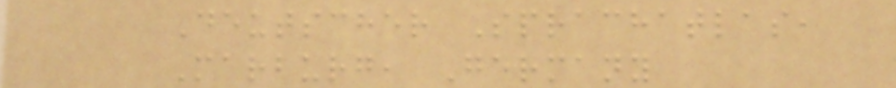Deutscher Sprachatlas,
Marburg, Germany
